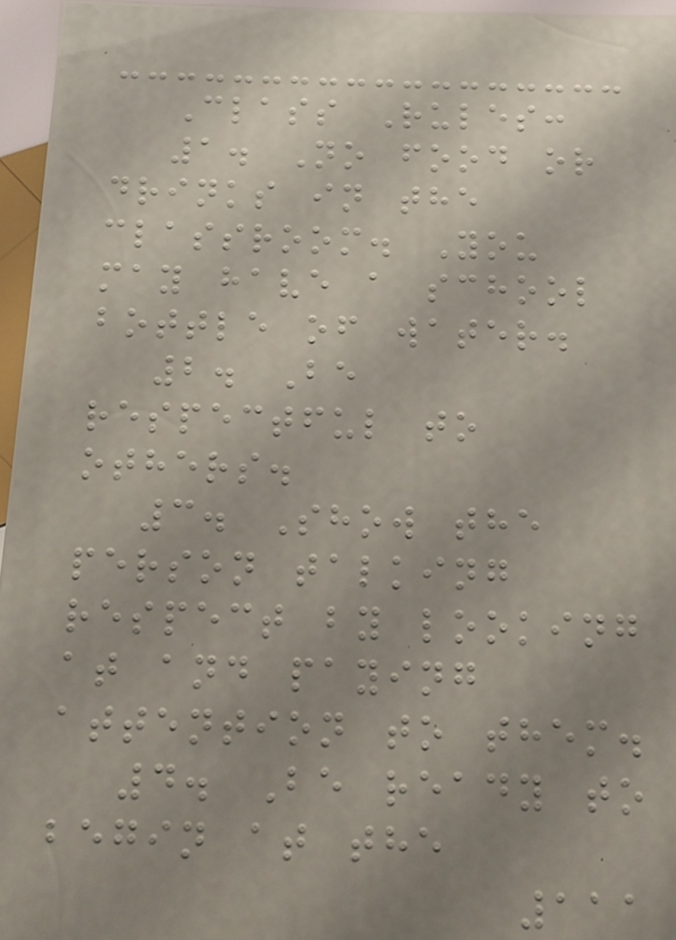Class Rules:
1. No food or
drinks in the
classroom. You
may have a school
bottle of water.
2. Be
respectful to
others.
3. Show the
person talking
respect by looking
at and paying
attention to them.
4. Be ready to
begin at the
111
